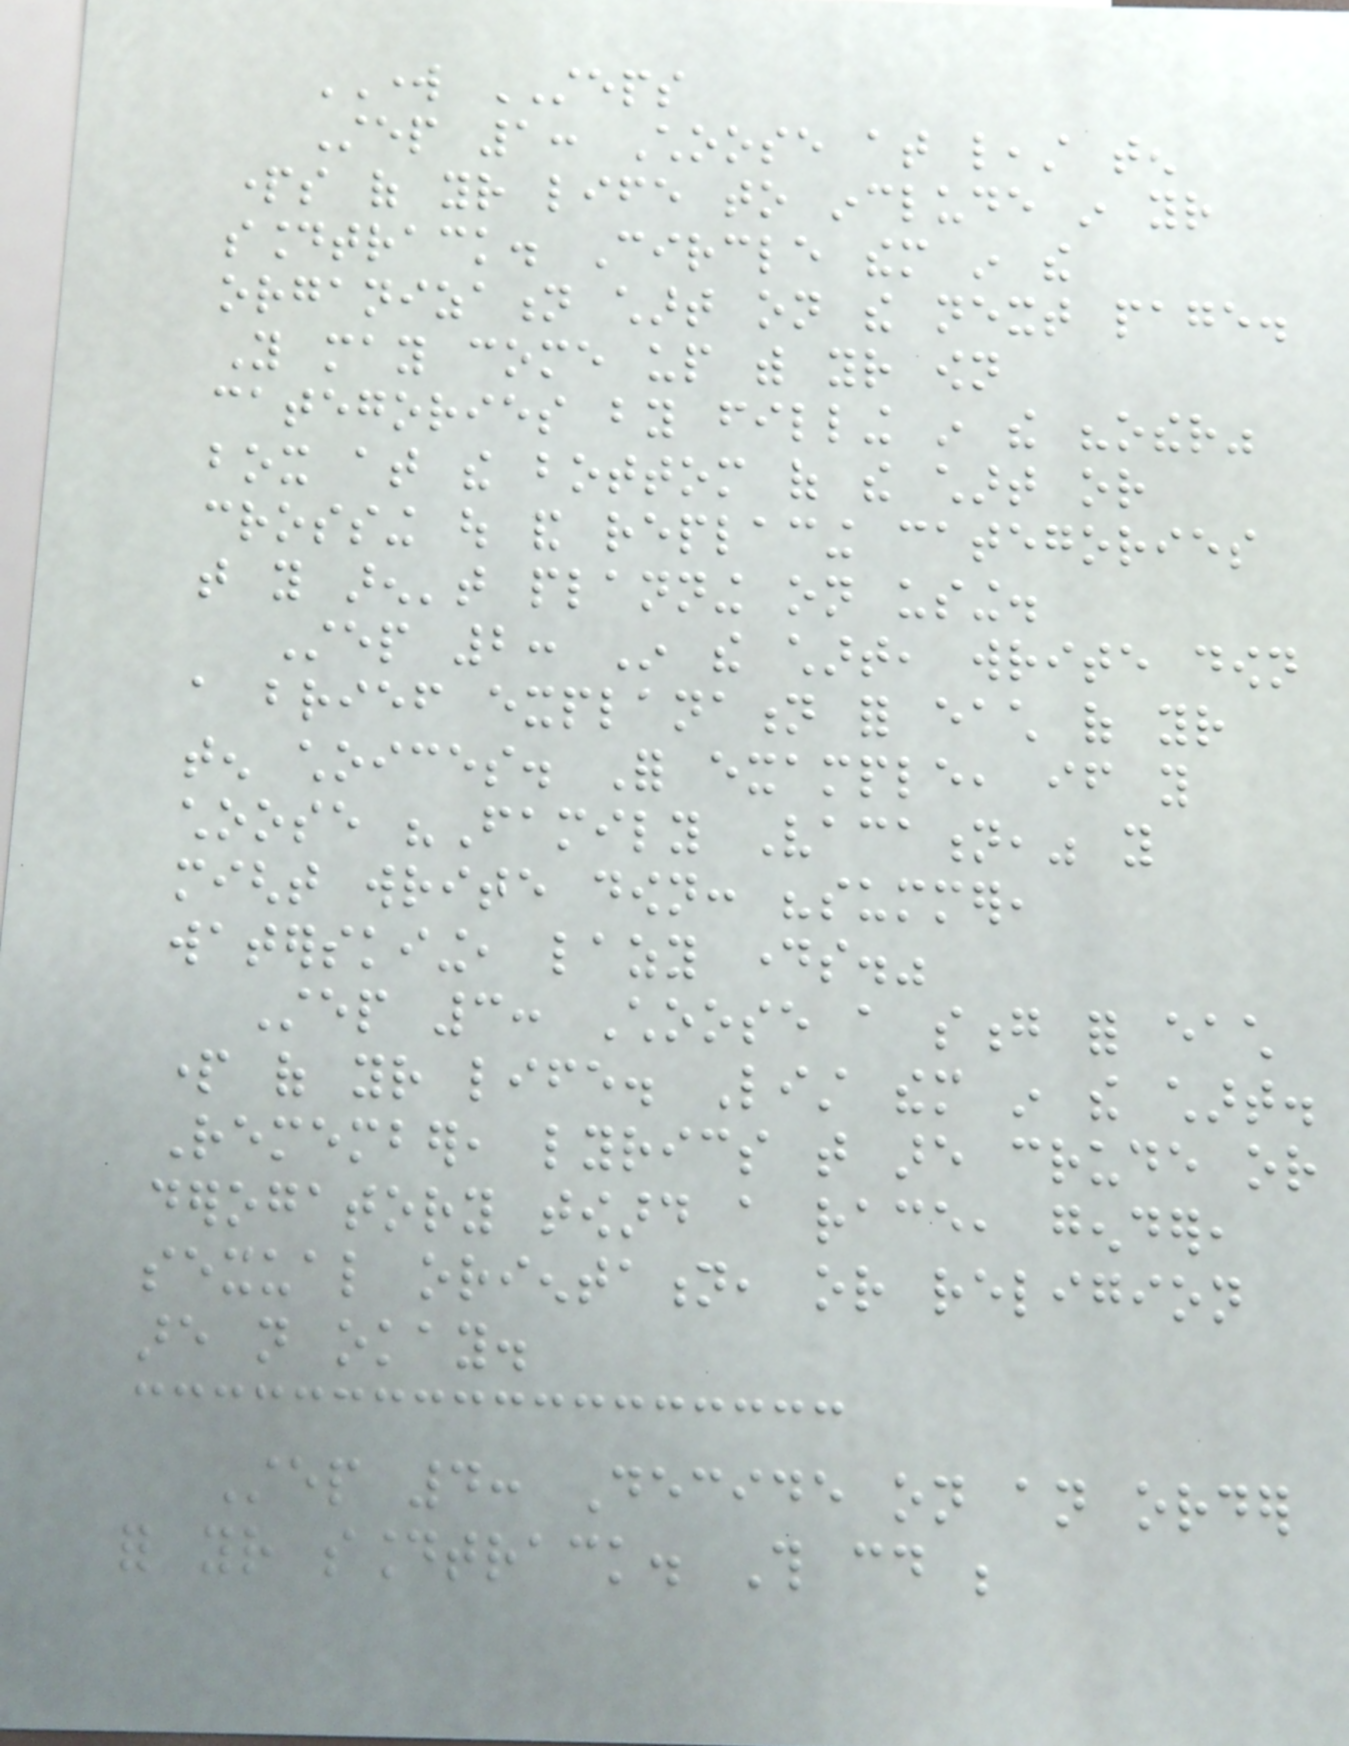WORK STEPS
Step 1: Choose at least ten
parts of your life to include in your
soundtrack. Circle them in the
organization chart on the next page.
You may come up with your own
categories by filling in the "other"
box at the bottom of the chart or
crossing out and replacing categories
that you aren't planning on using.
Step 2: In the chart, write down
a brief explanation for each of your
ten choices. For example, if you
choose "Family Vacation," you
might write down: "summer,
waterskiing, lazy days."
Step 3: Choose a song for each
part of your life. List them in the chart.
Remember, lyrics that are crude or
derogatory toward a race, gender,
sexual orientation, or religion
are not okay.
Step 4: Decide on an order
for your soundtrack. This could be
